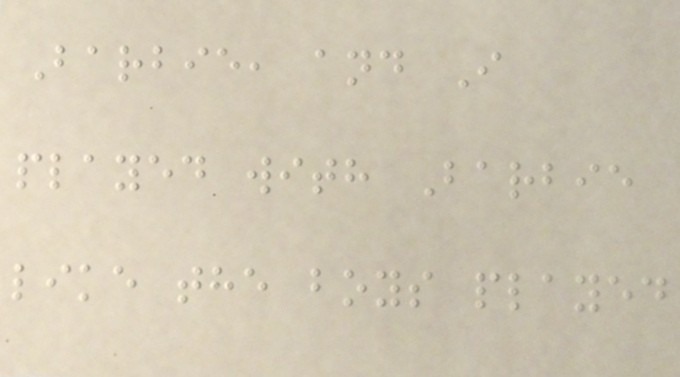Barbie, and I
played with Barbie
like the boys played
